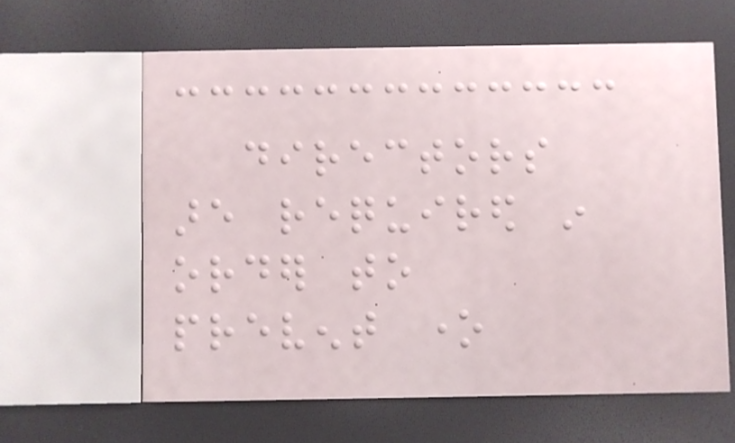directors
are required in
order to
prevent one
